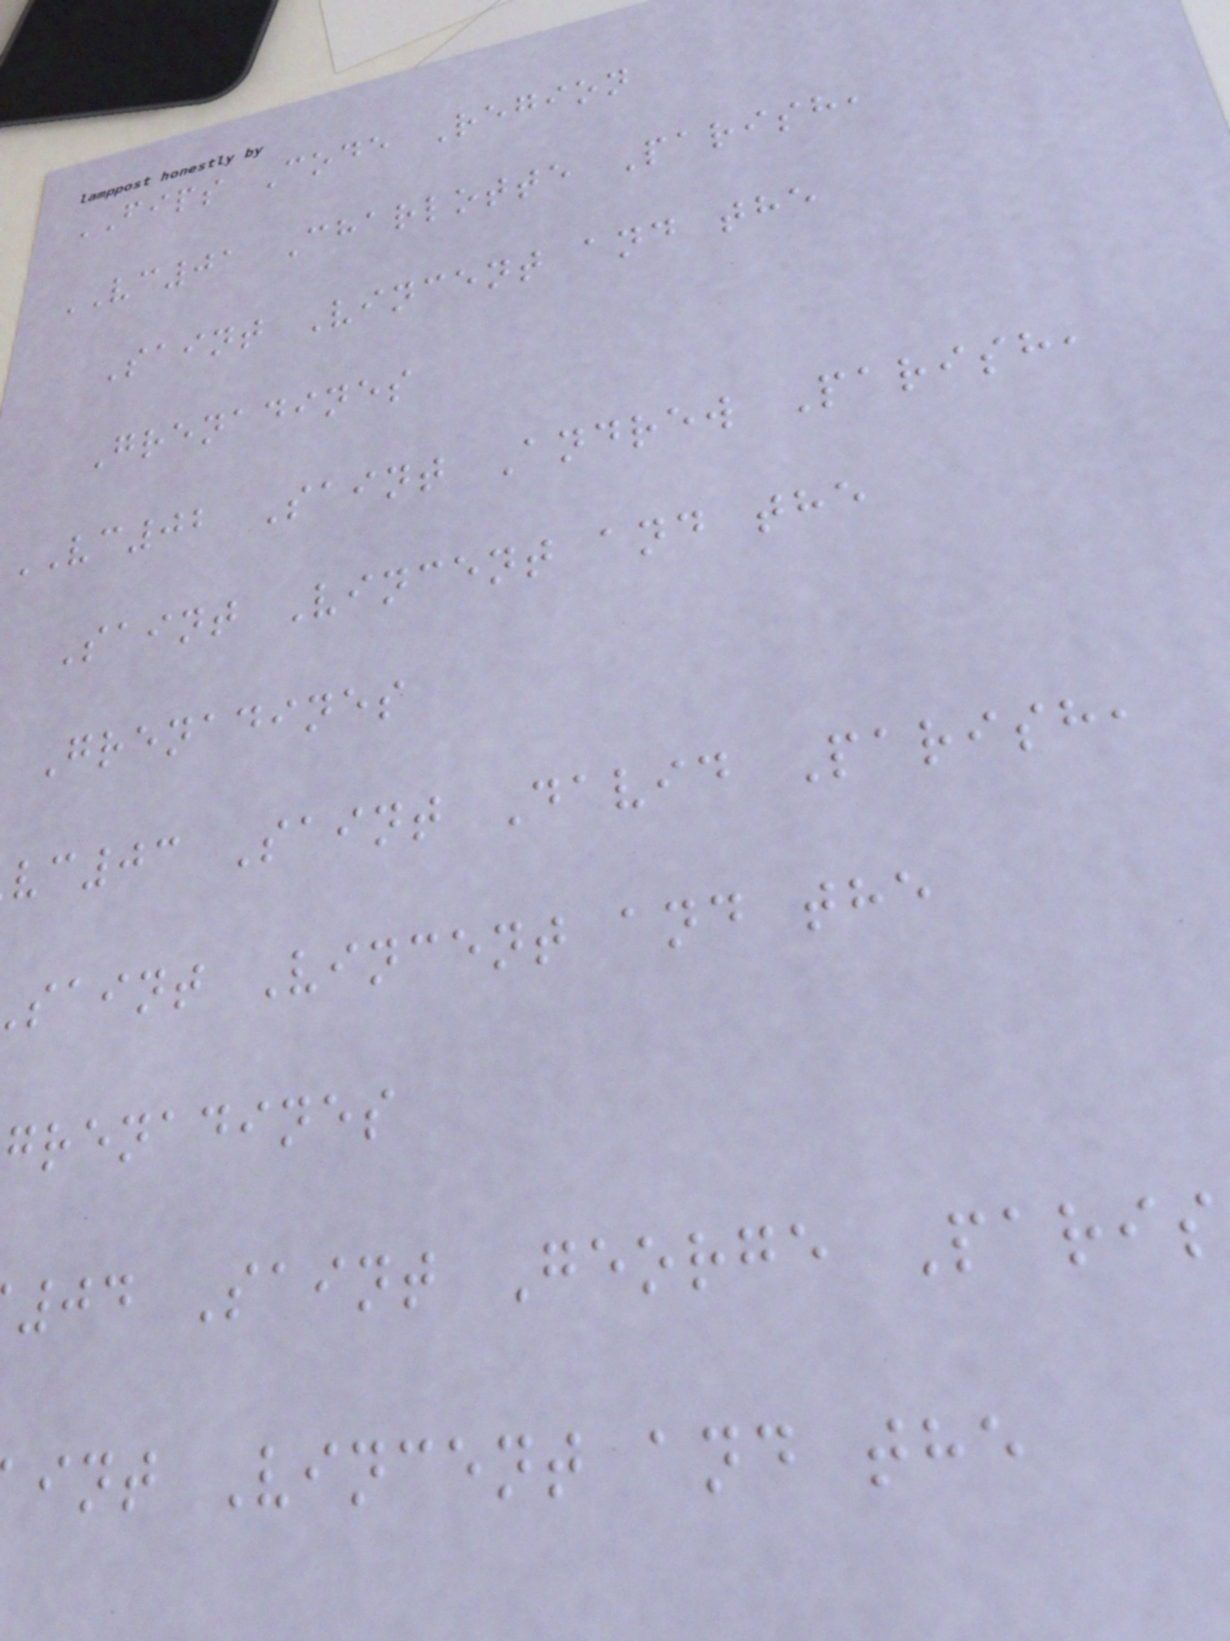FIPS Code Region
VC01 Charlotte Parish,
Saint Vincent and the
Grenadines
VC02 Saint Andrew Parish,
Saint Vincent and the
Grenadines
vc03 Saint David Parish,
saint Vincent and the
grenadines
04 Saint George Paris
int Vincent and the
